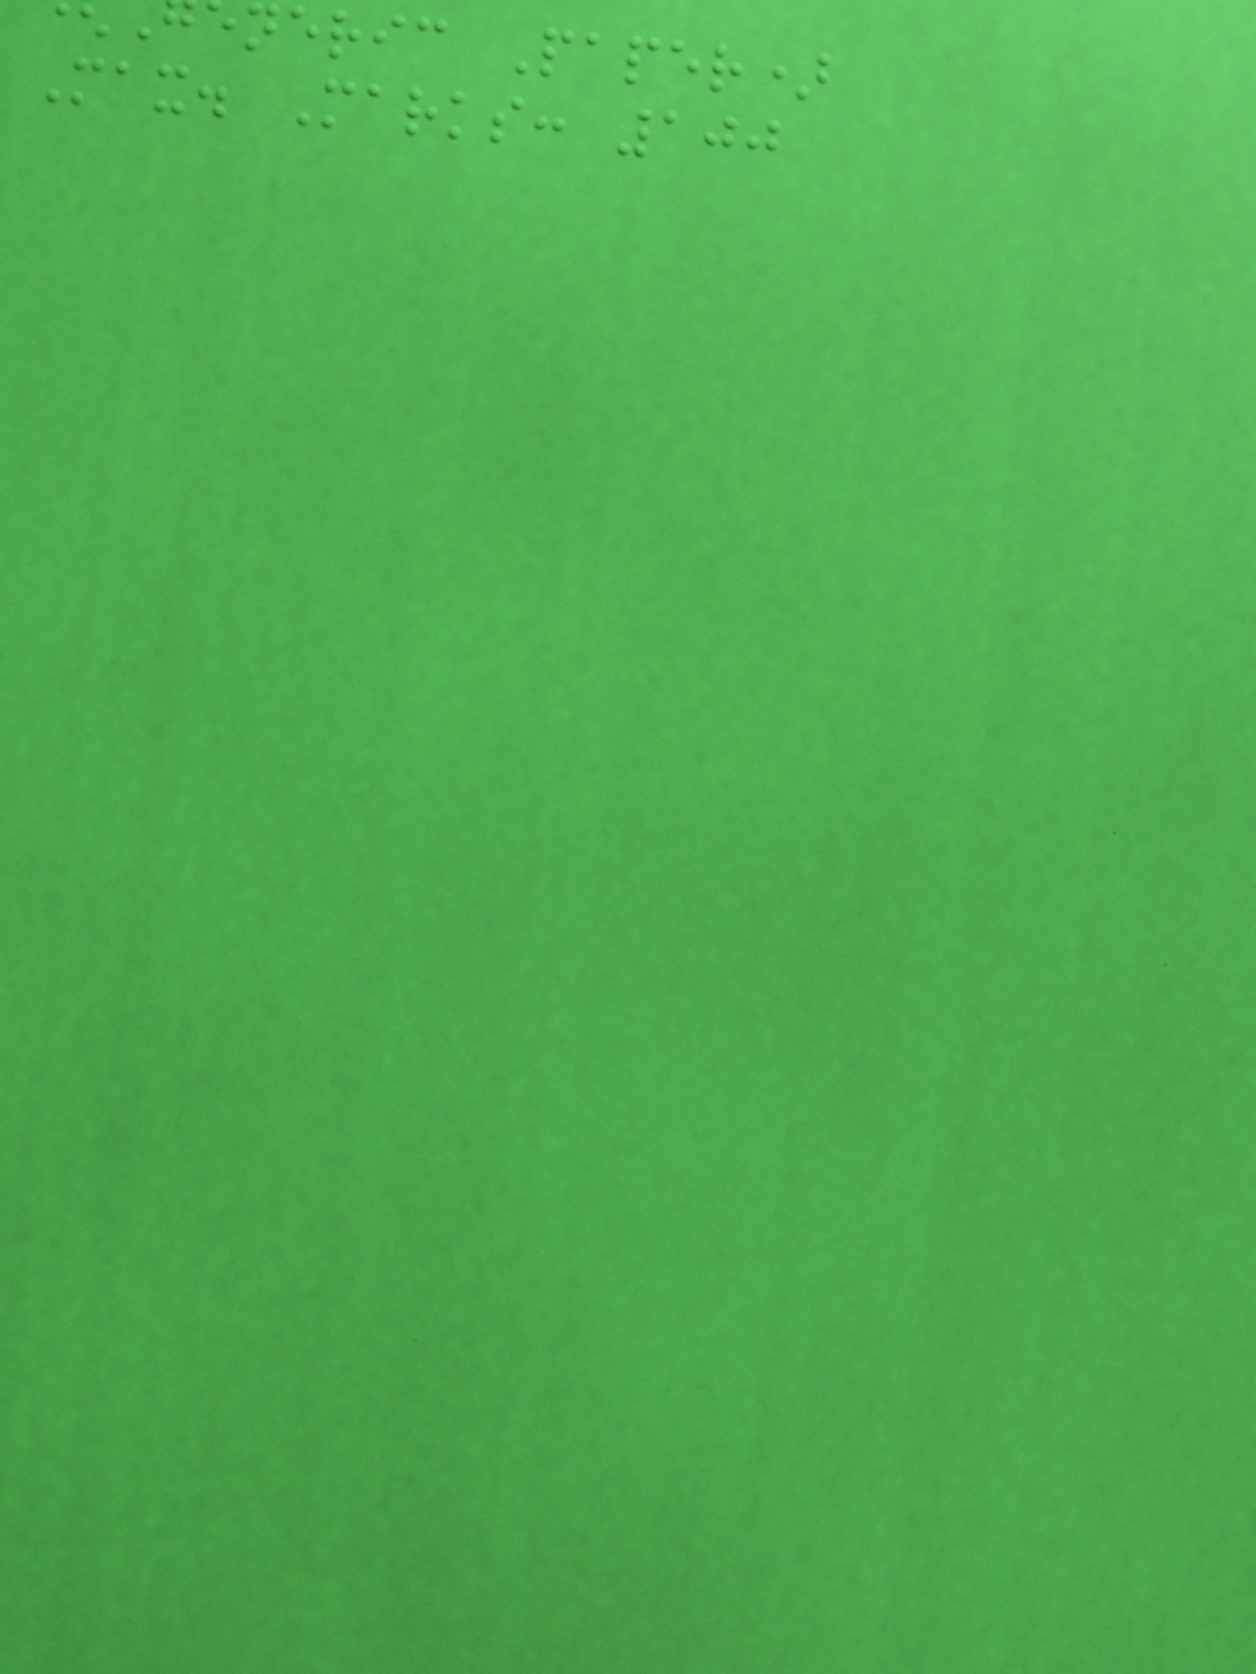neric Paper)
Max. Marks: 100
